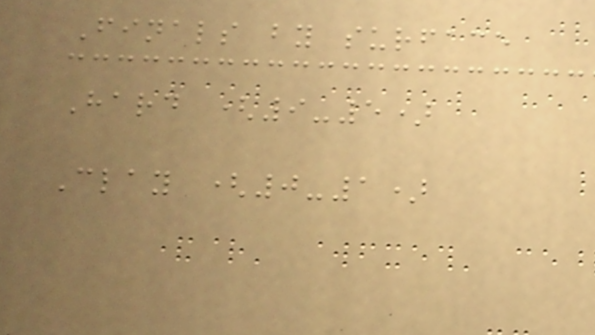Finals by surface
Hard (9-5)
Clay (0-1)
